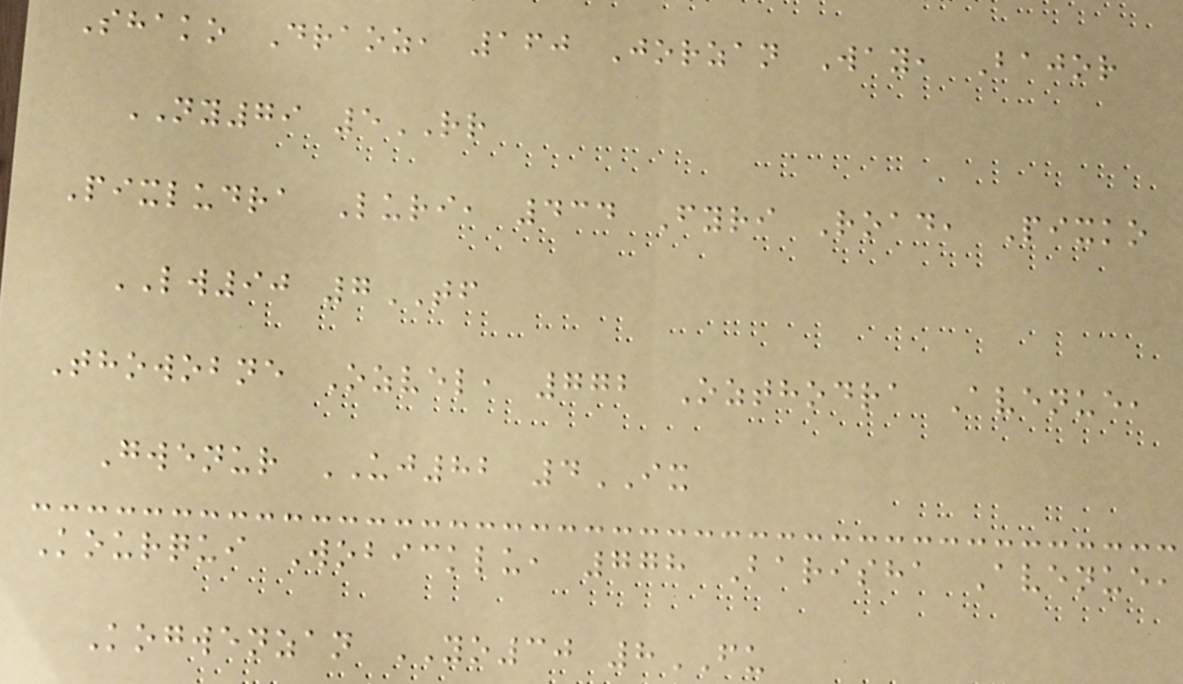Shako Draoz, 160 Jorzan Way, Bajor
NY79 5RR
Pixludra Luri, 434 Fyri Road, Pixko
LW90 7TF
Thowobne Ozvel, 772 Ozthodra Avenue,
Gwenur UJ82 4IX
Kourqui Wobicklu, 778 Barisha Avenue,
Kogwenzan YO30 8FU
